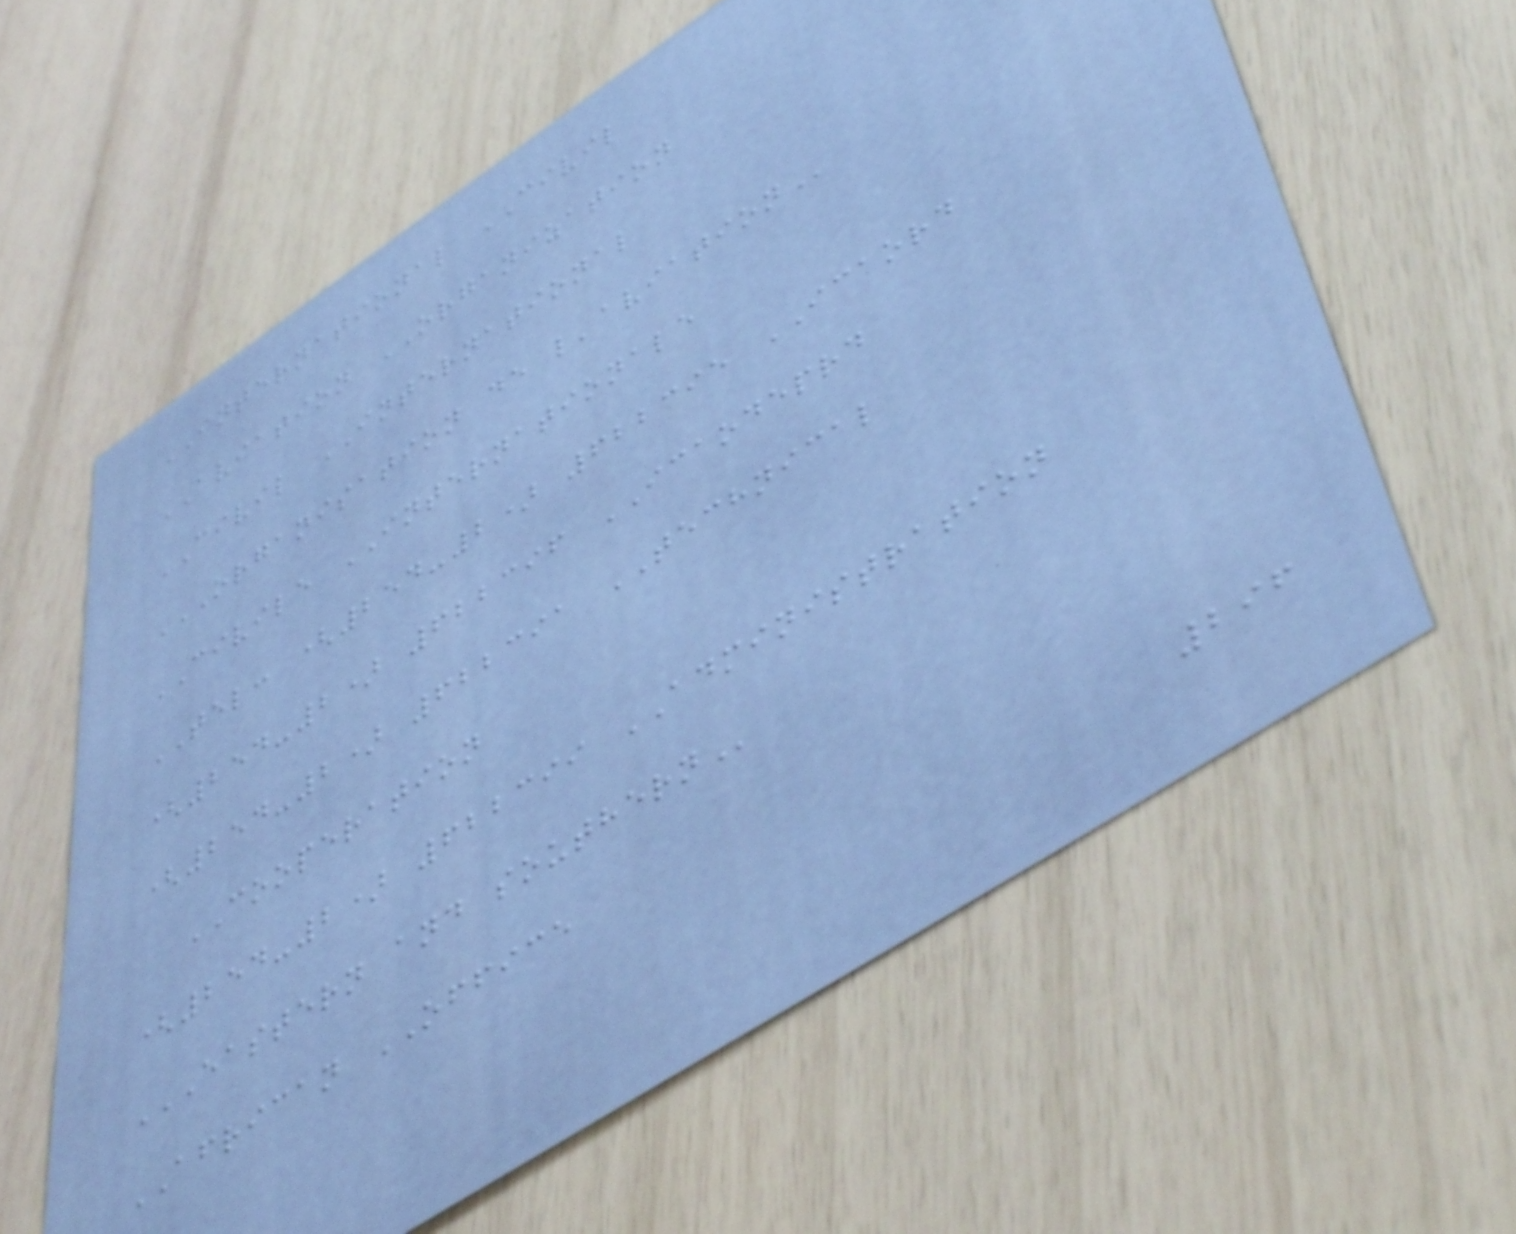INTERNATIONAL CIVIL
AVIATION ORGANIZATION
CIVIL INTERNATIONAL
ORGANISATION DE L'AVIATION
CIVILE INTERNATIONALE
TEL: (254-2) 622395 ICAORD
(254-2) 622396 ICAODEPRD
(254-2) 622391 TECHNICAL
COOPERATION
(254-2) 622399 ADMINISTRATION
EASTERN AND SOUTHERN
AFRICAN OFFICE
296
